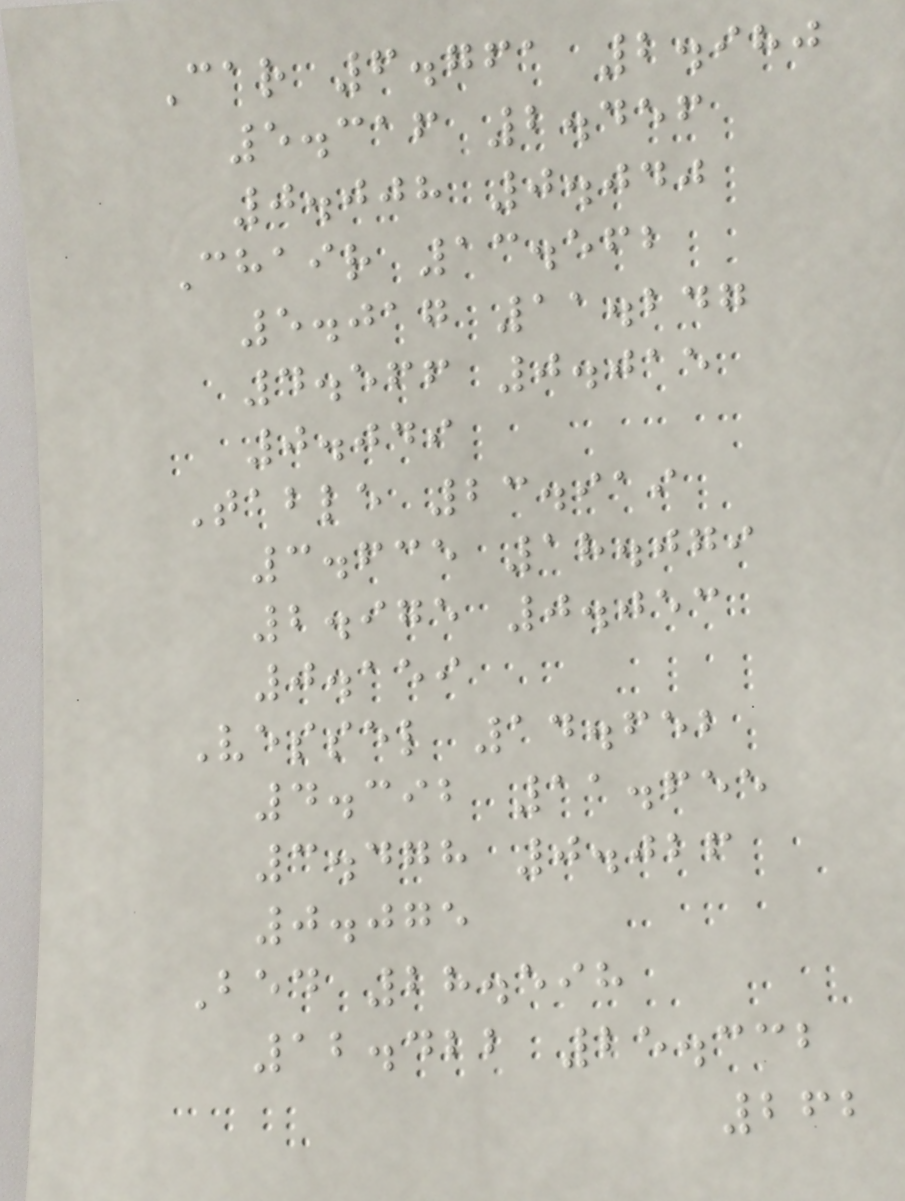Car 6.761 2.980
5.316 2.456
0.008 0.040
Chair 13.562
5.017 11.247
4.566 0.015
0.049
Table 23.919
3.635 18.079
2.975 0.053
0.159
Vessel 14.652
4.392 11.655
3.478 0.026
0.075
Bed 28.598
12.422 25.332
262
